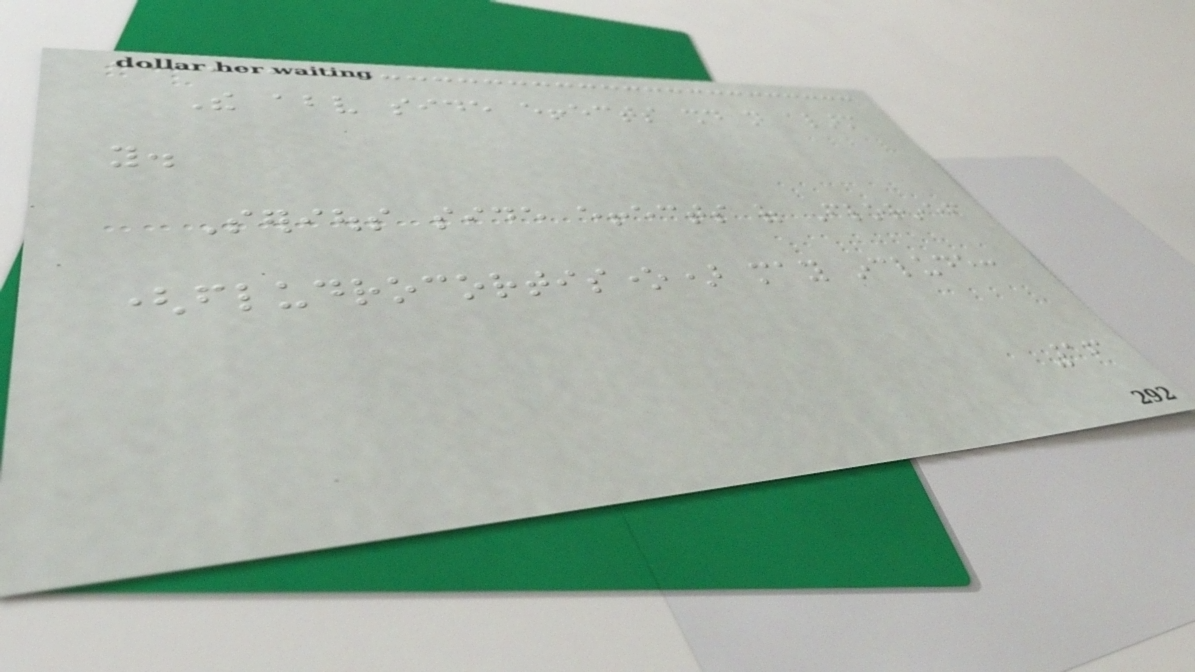The above side effects should not alarm
you.
Serious side effects of Florinef
(fludrocortisone) may include:
16
